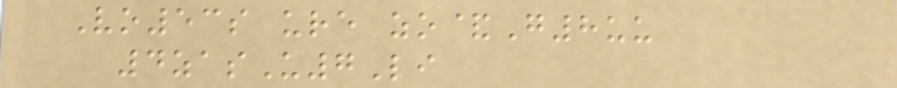Vo53s ure zo&G8uu
4zasU7Li
